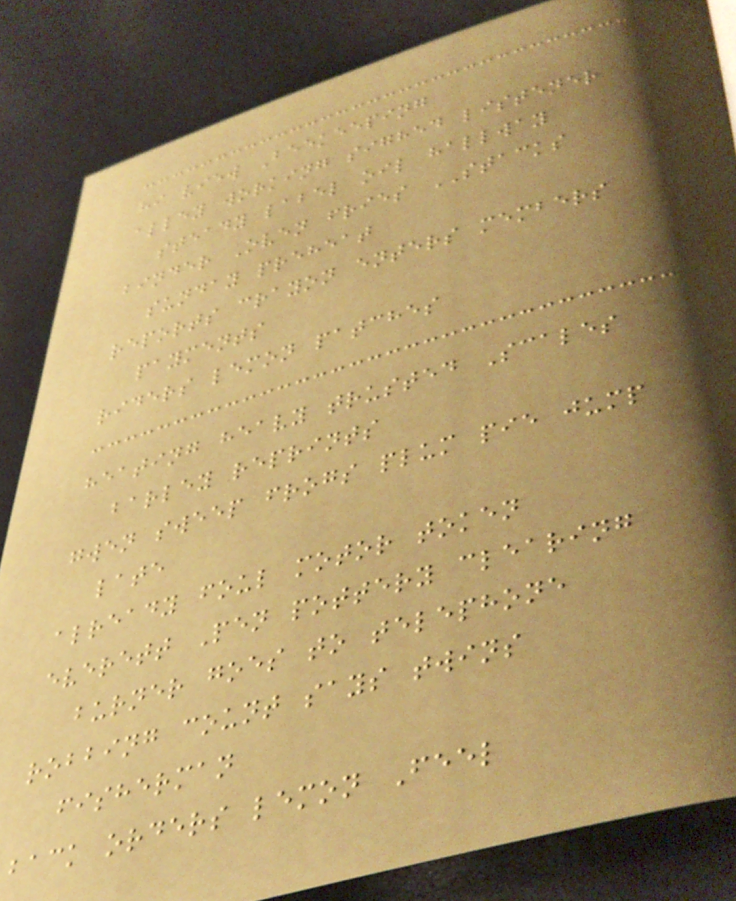hi view Beekeeping
alley working sighed listener
steady label oil hallway
binder Oven fries STACKS
sunday preheat
reports crayon enters members
payments
riders lemon patches
heating heavy trusted Scales
barley reprints
gwen sweep frogs plum pie jump
late
already foul motor token
everett Pen pottery clearing
burner goes to telephone
robbing count says twins
fisherman
back orders lemon Feel
